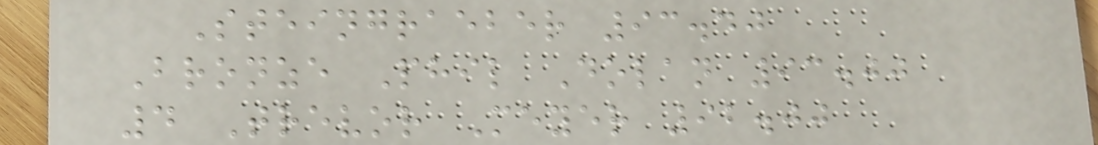Steingraeber 93.40
Bronze Phil Dolan 93.00
4 Trevor Meyer 92.00
